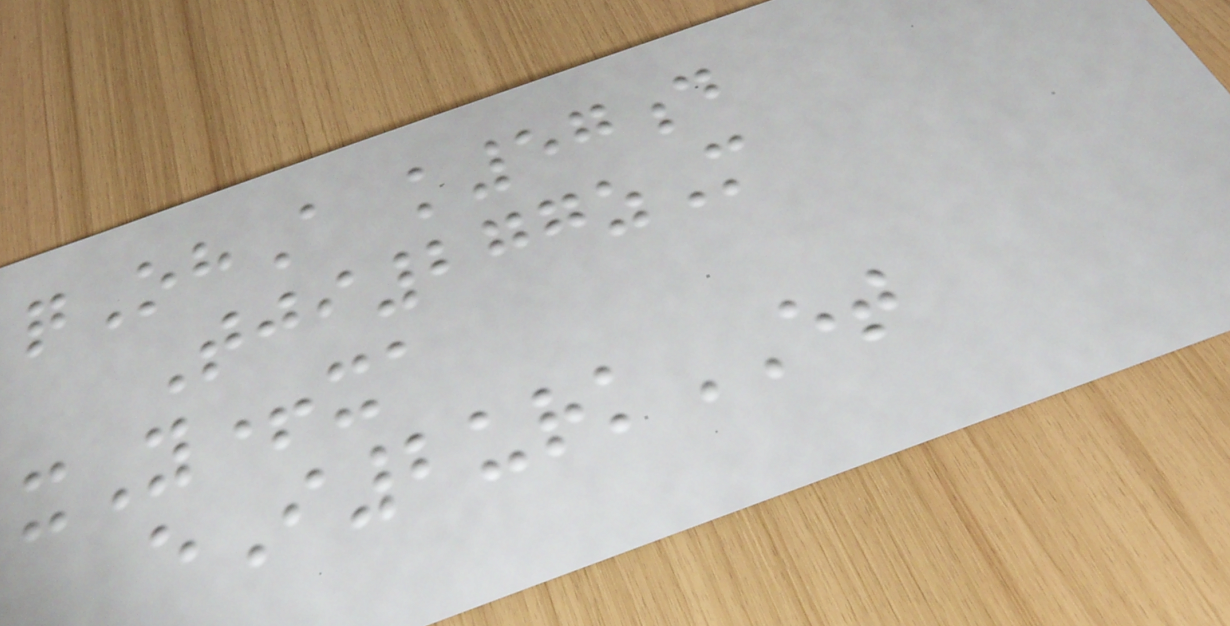qOhA k57d
Tji277zM
xY+xa
eI2urkET
